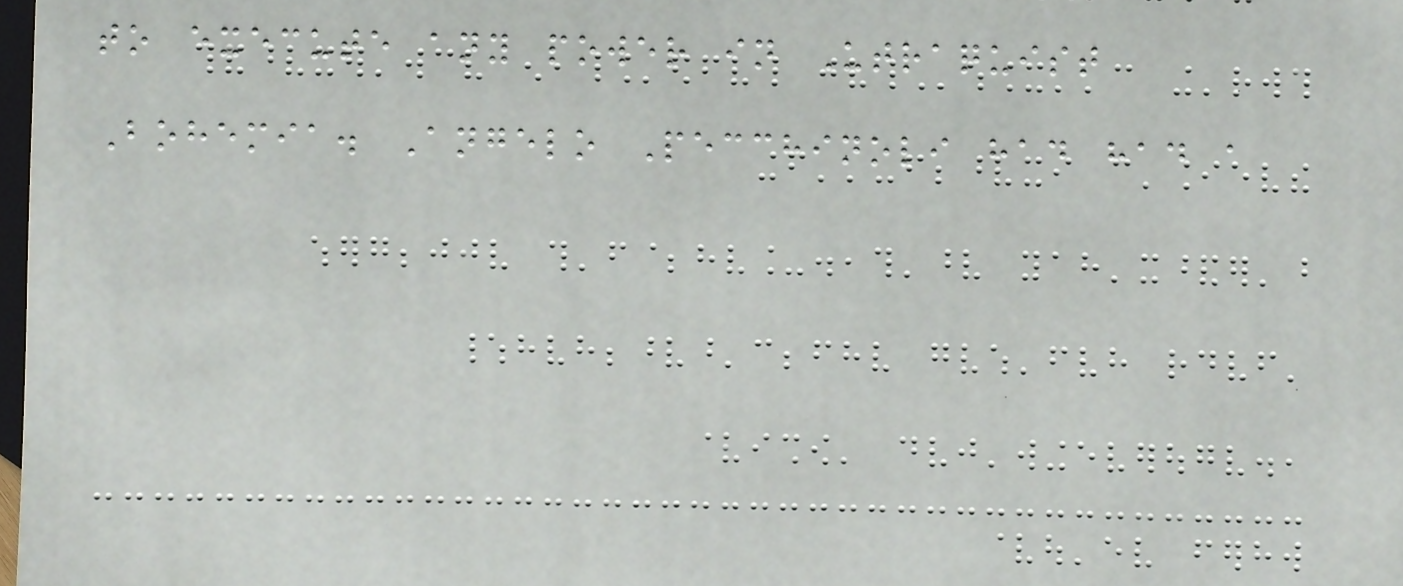to execute any power in Utraquist
Bohemia. Angelo Pecchinoli had had a
